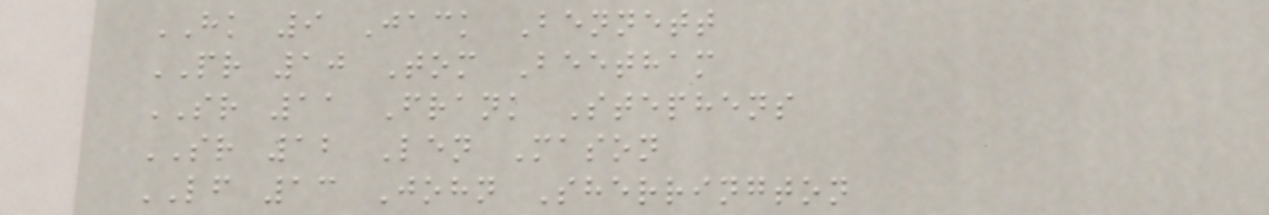HK 9 Jack Bennett
PR 10 Tom Beetham
SR 11 Frank Stephens
SR 12 Len Mason
LF 13 John Sherrington
